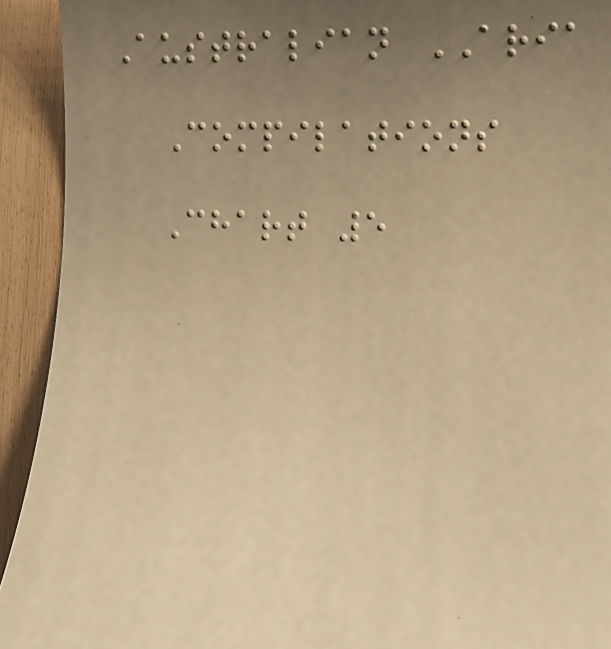Australian ARIA
Compilations
Chart 5
